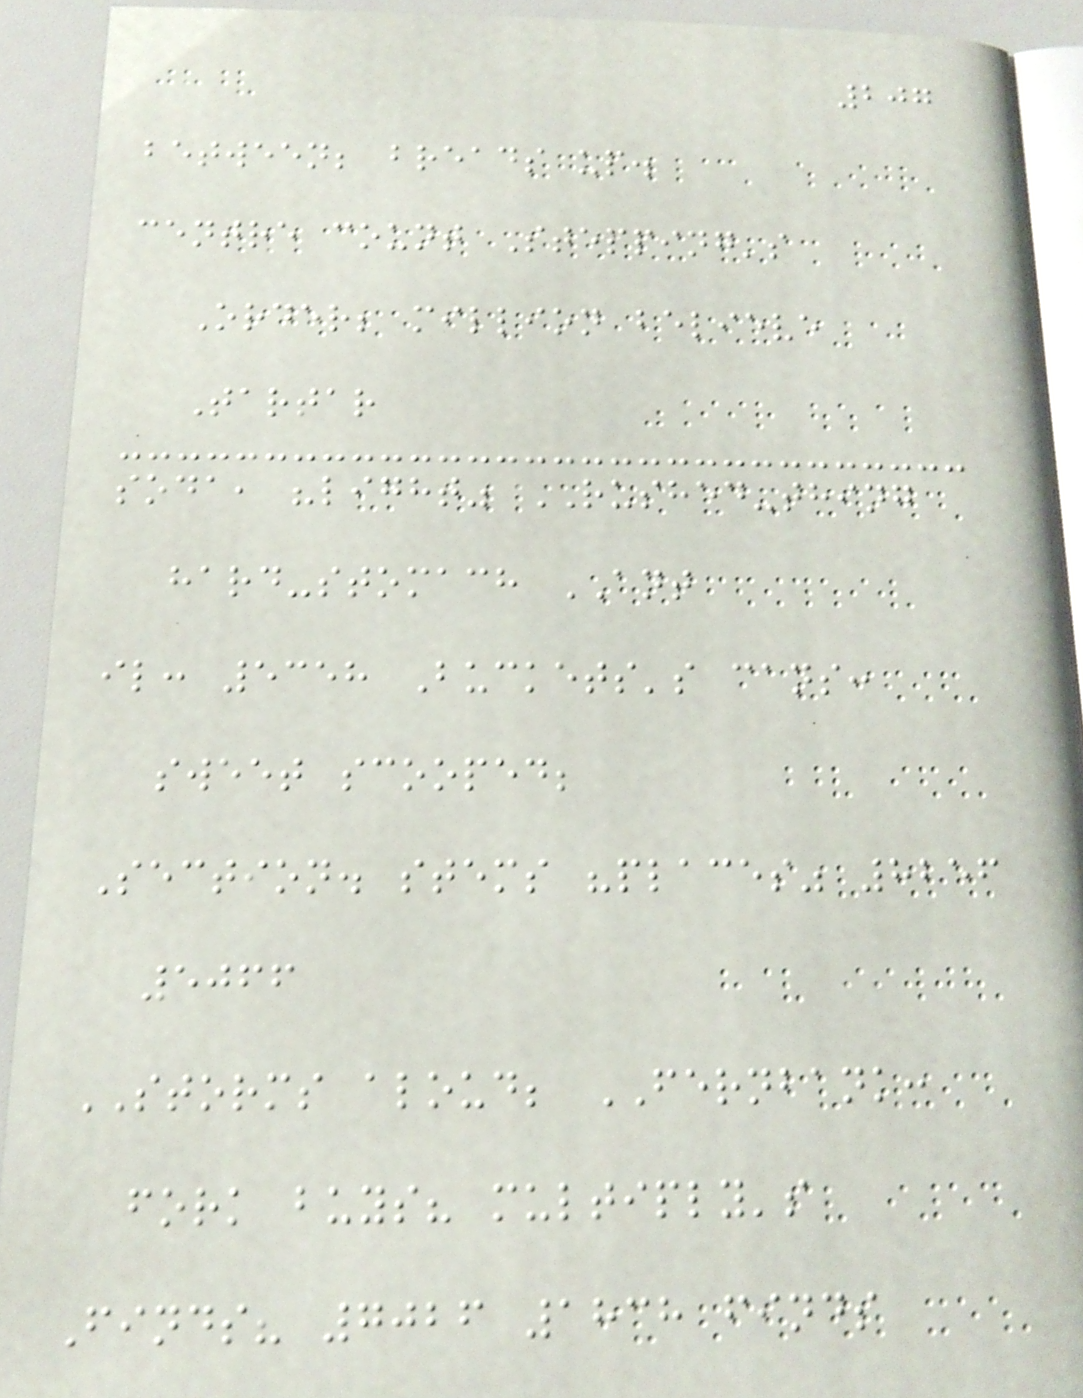207
between; breads up.
centre count Stepping's
Order; million believe
Tartar
soda, "light" RUSHED-thing
hard-stomach ANT
il: 5358 Buckets's cans:
sweet scooped;
Section. stems "places" 8256
5066
STORMS aloud; FERNBANK:
fork buys? multiply's
Finds? 7026 1838 finds
